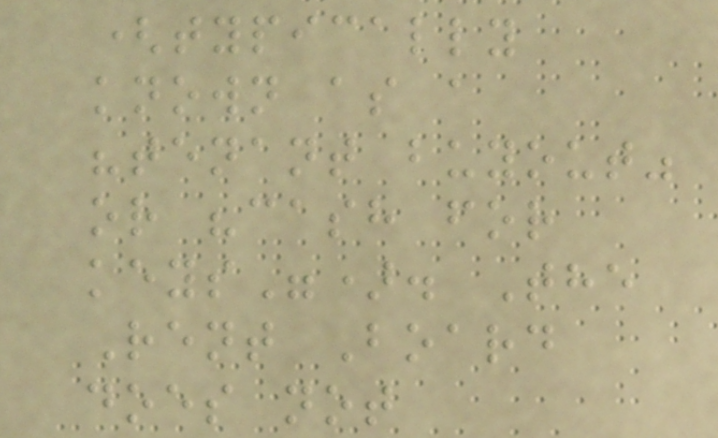(typically
known as a
"tenant buyout"
or "cash for
keys"). The
Rent Board
does not
